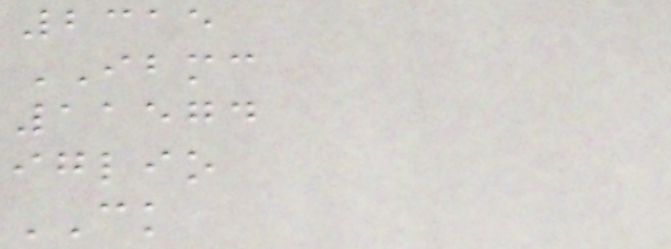2315
IBMC
11574
iglio
CK
